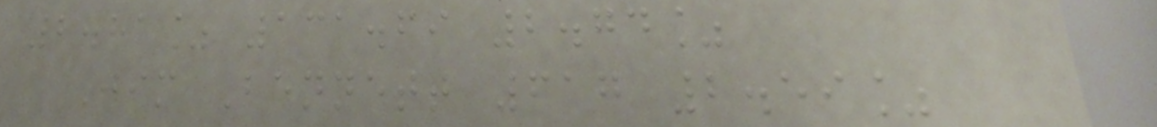2.81% 131.69 2.74%
Jim Bennett 617 2.59%
